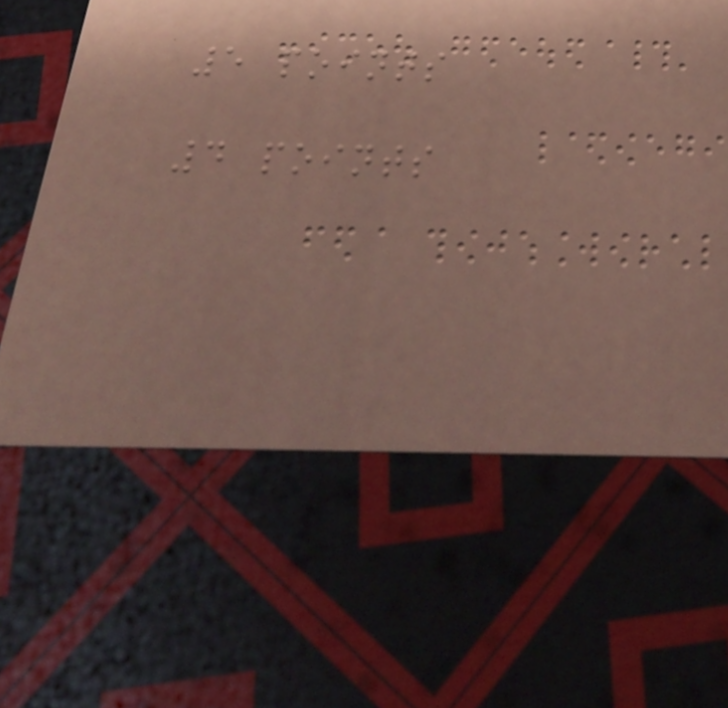5 points
4 points
